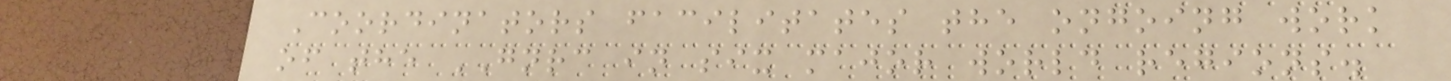Coordinators facilitates the ongoing work
of the GNRC in six major world regions.
